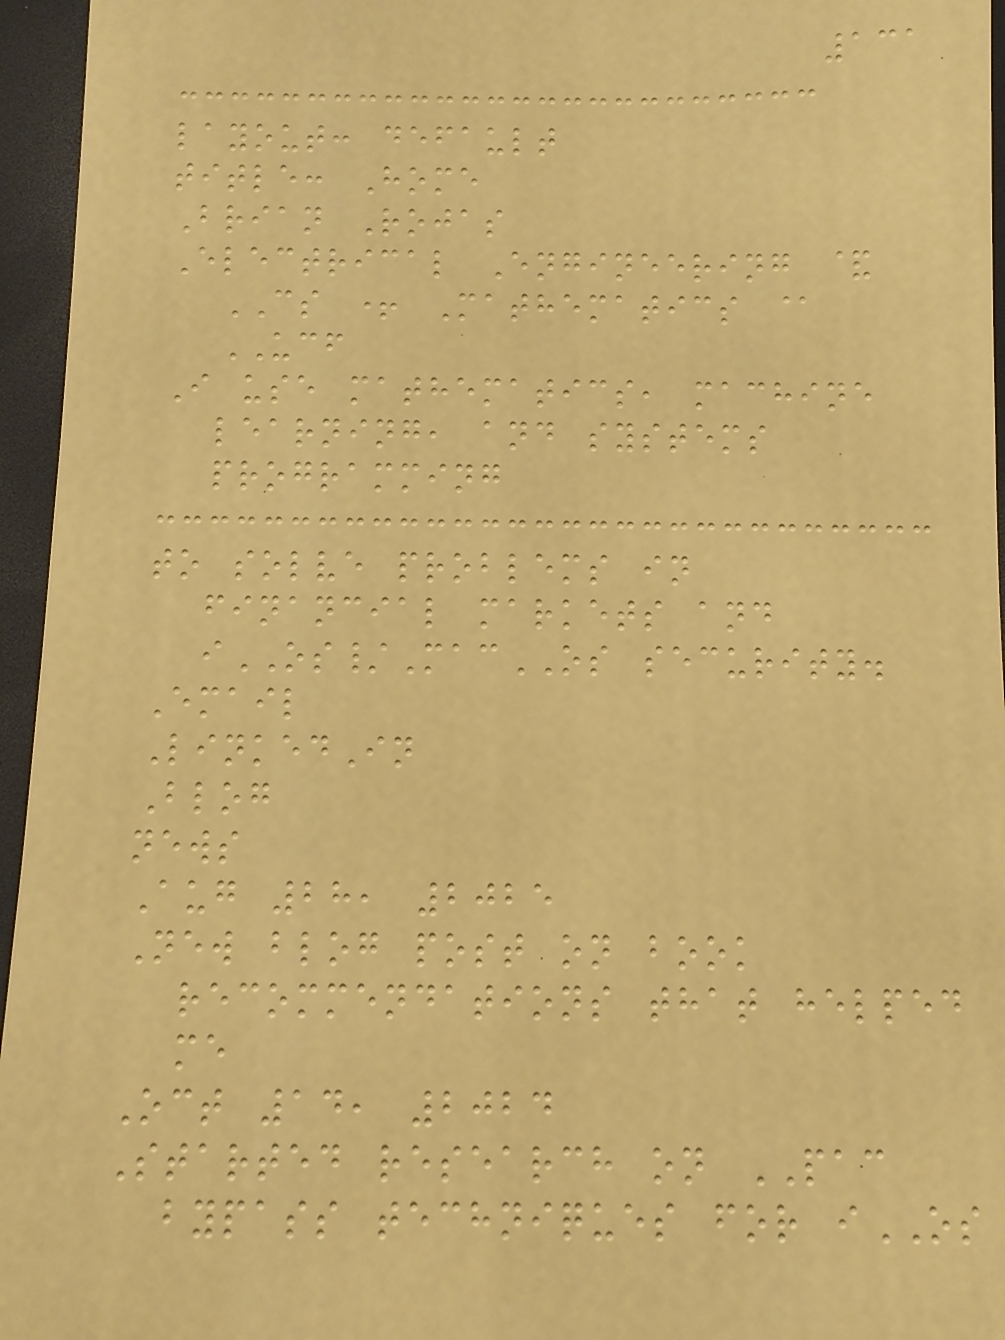131
layout: default
title: Home
Brian Rojas
Electrical Engineering &
CS + Mathematics @
UCF
I use mathematics, machine
learning, and systems
programming
to solve problems in
financial markets and
iOS/MacOS security.
Email
LinkedIn
Blog
news
Aug 28, 2025
New blog post on book
recommendations that helped
me
Oct 14, 2024
Started research on PAC
bypass techniques for iOS
